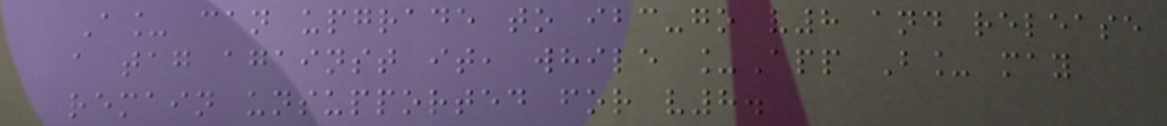A_ can upgrade to ibc-go v8 and release
a tag against it, while _App B_ may
remain unsupported for v8.
